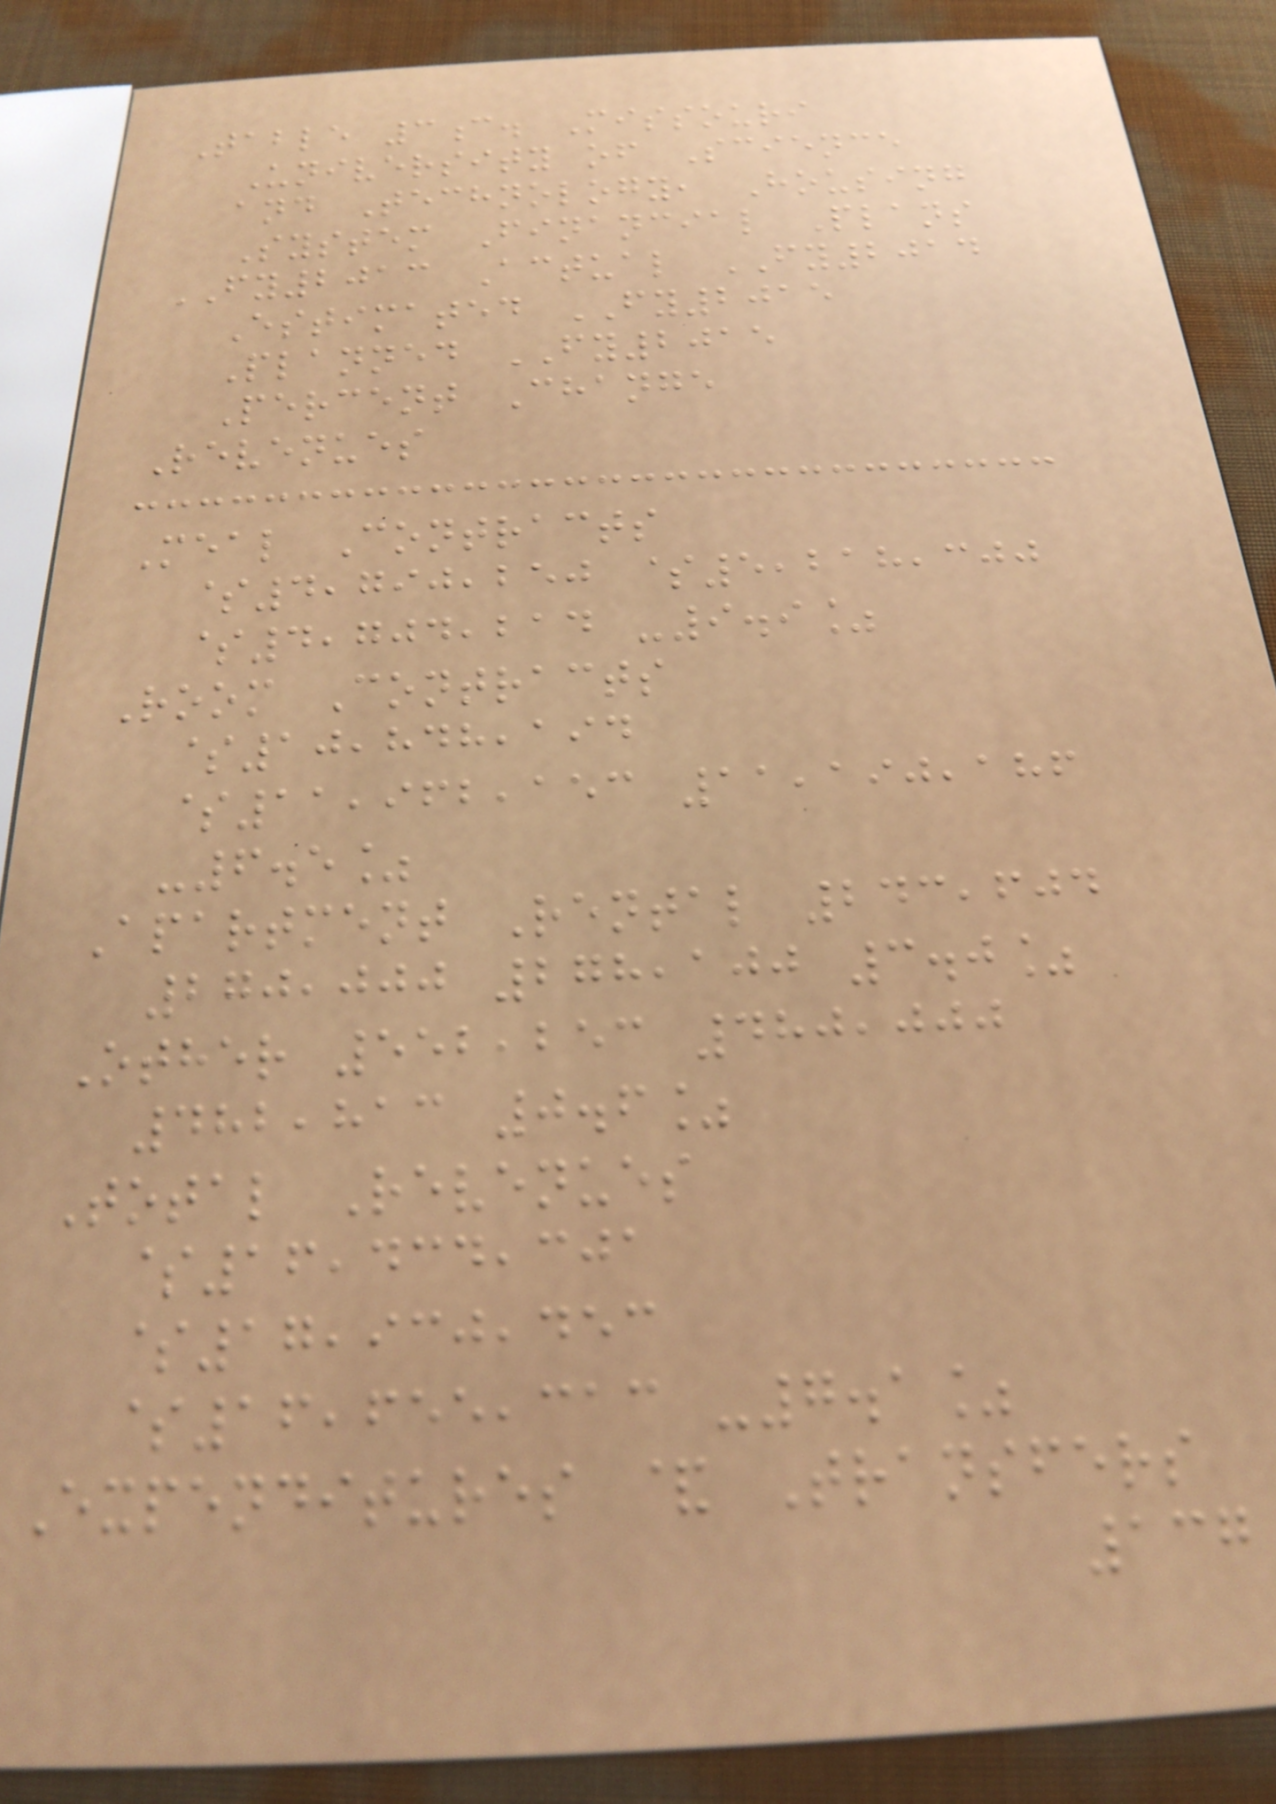Table 3c. Missouri
University of Science
and Technology, Housing
System Financial Plans
FY2013 Actual FY2014
Estimated FY2015
Planned FY2015
Percent Change
Revenues
Meal Contracts
$4,790,250 $5,218,300
$4,704,214 -9.9%
Room Contracts
$10,848,194
$11,962,153 11,190,186
-6.5%
Apartment Rental 243,604
270,000 278,100 3.0%
Other 552,253 480,000
482,813 0.6%
Total Revenues
$16,434,301
$17,930,453
$16,655,313 -7.1%
Expenditures & Transfers
137
